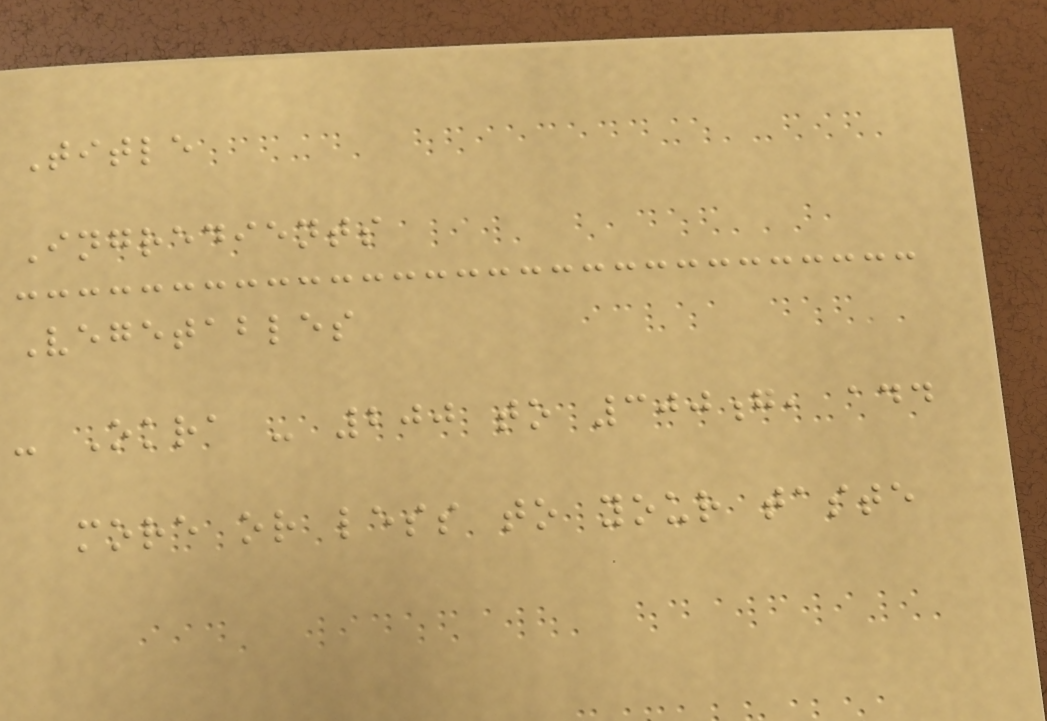Title
Ingredients
Vegetables
- Okra - 200 to 300g, add
more or less to your taste
